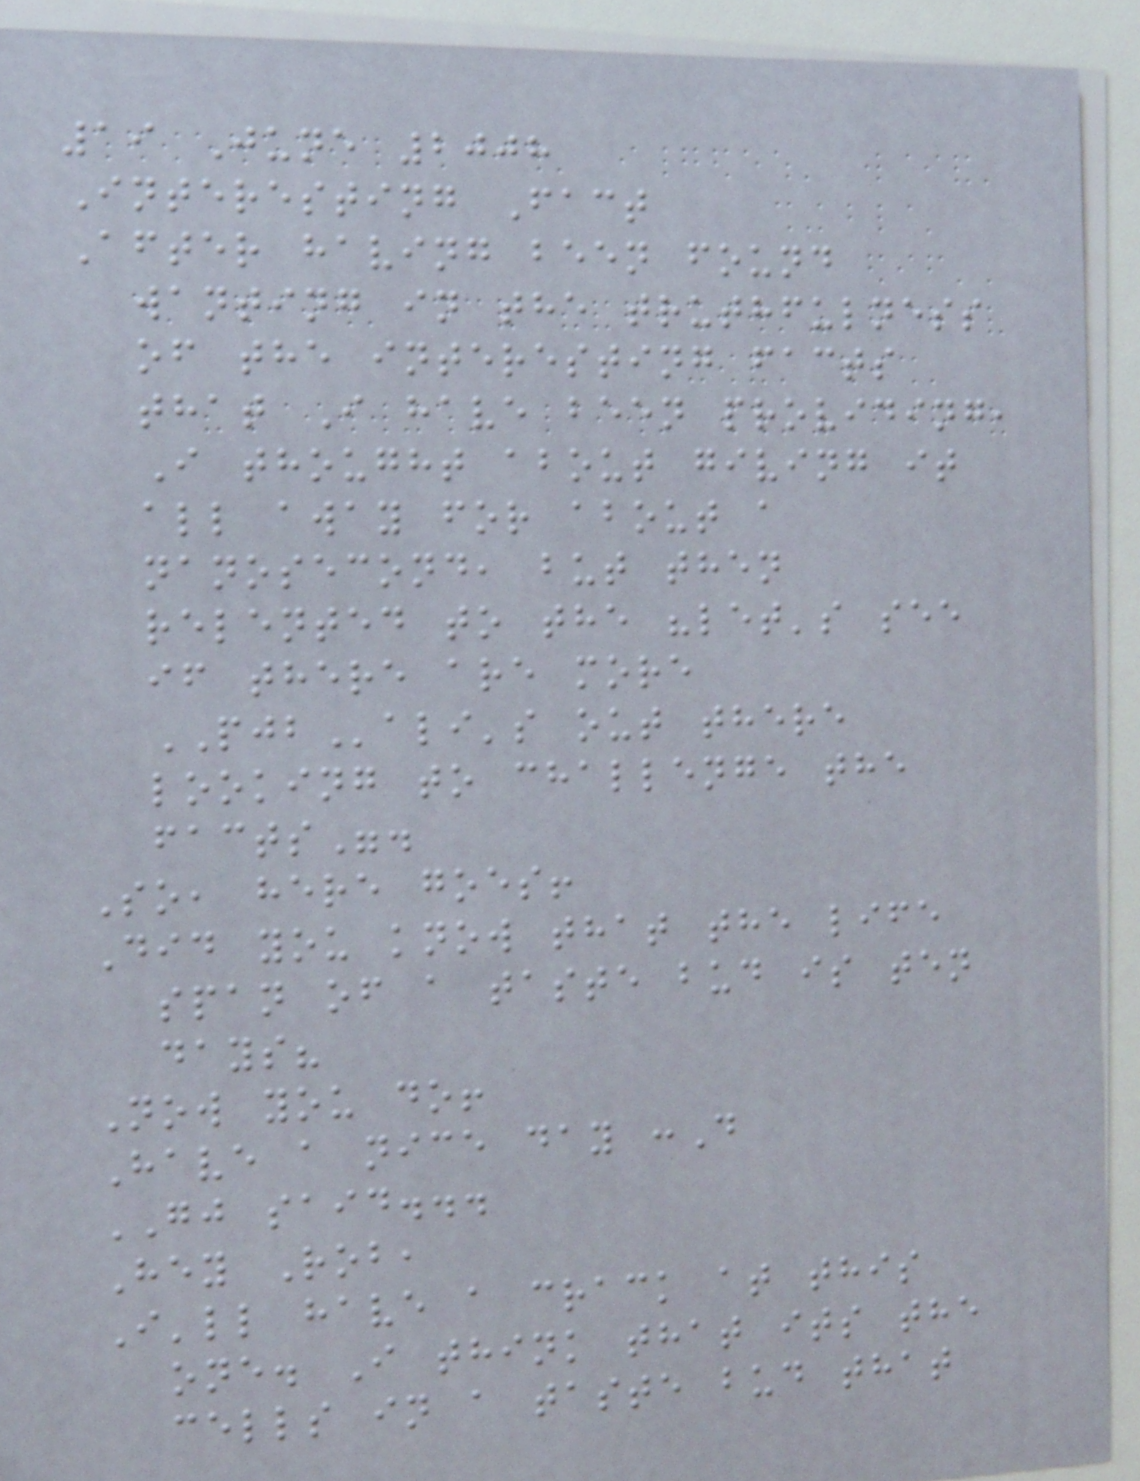19 June 2008
Interesting Fact
After having been found
wanting in the truthfulness
of the interesting facts
that I have been providing,
I thought about giving it
all away for about a
nanosecond, but then
relented to the "let's see
if there are more
PJBali's out there
looking to challenge the
facts".
So, here goes!
Did you know that the life
span of a taste bud is ten
days?
Now you do!
Have a nice day :D
GJ said...
Hey Rob,
I'll have a crack at this
one. I think that its the
cells in a taste bud that
